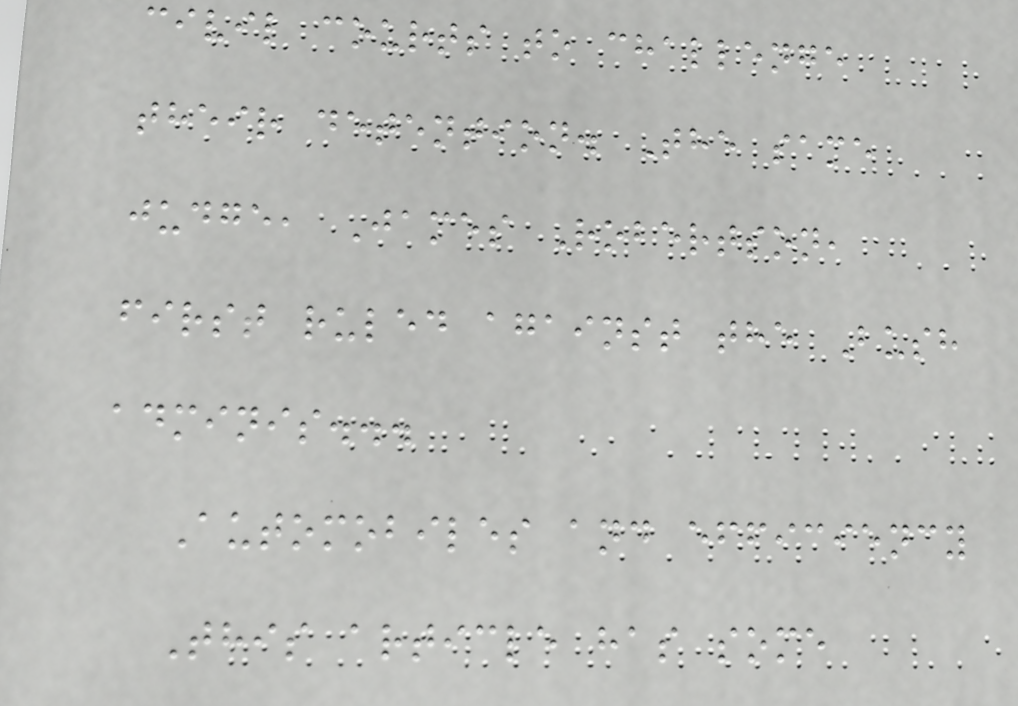civil courts to challenge
their detention. The same
judge, James Robertson,
first ruled against the Bush
adminis...
Automobiles and efficiency
This article has some
